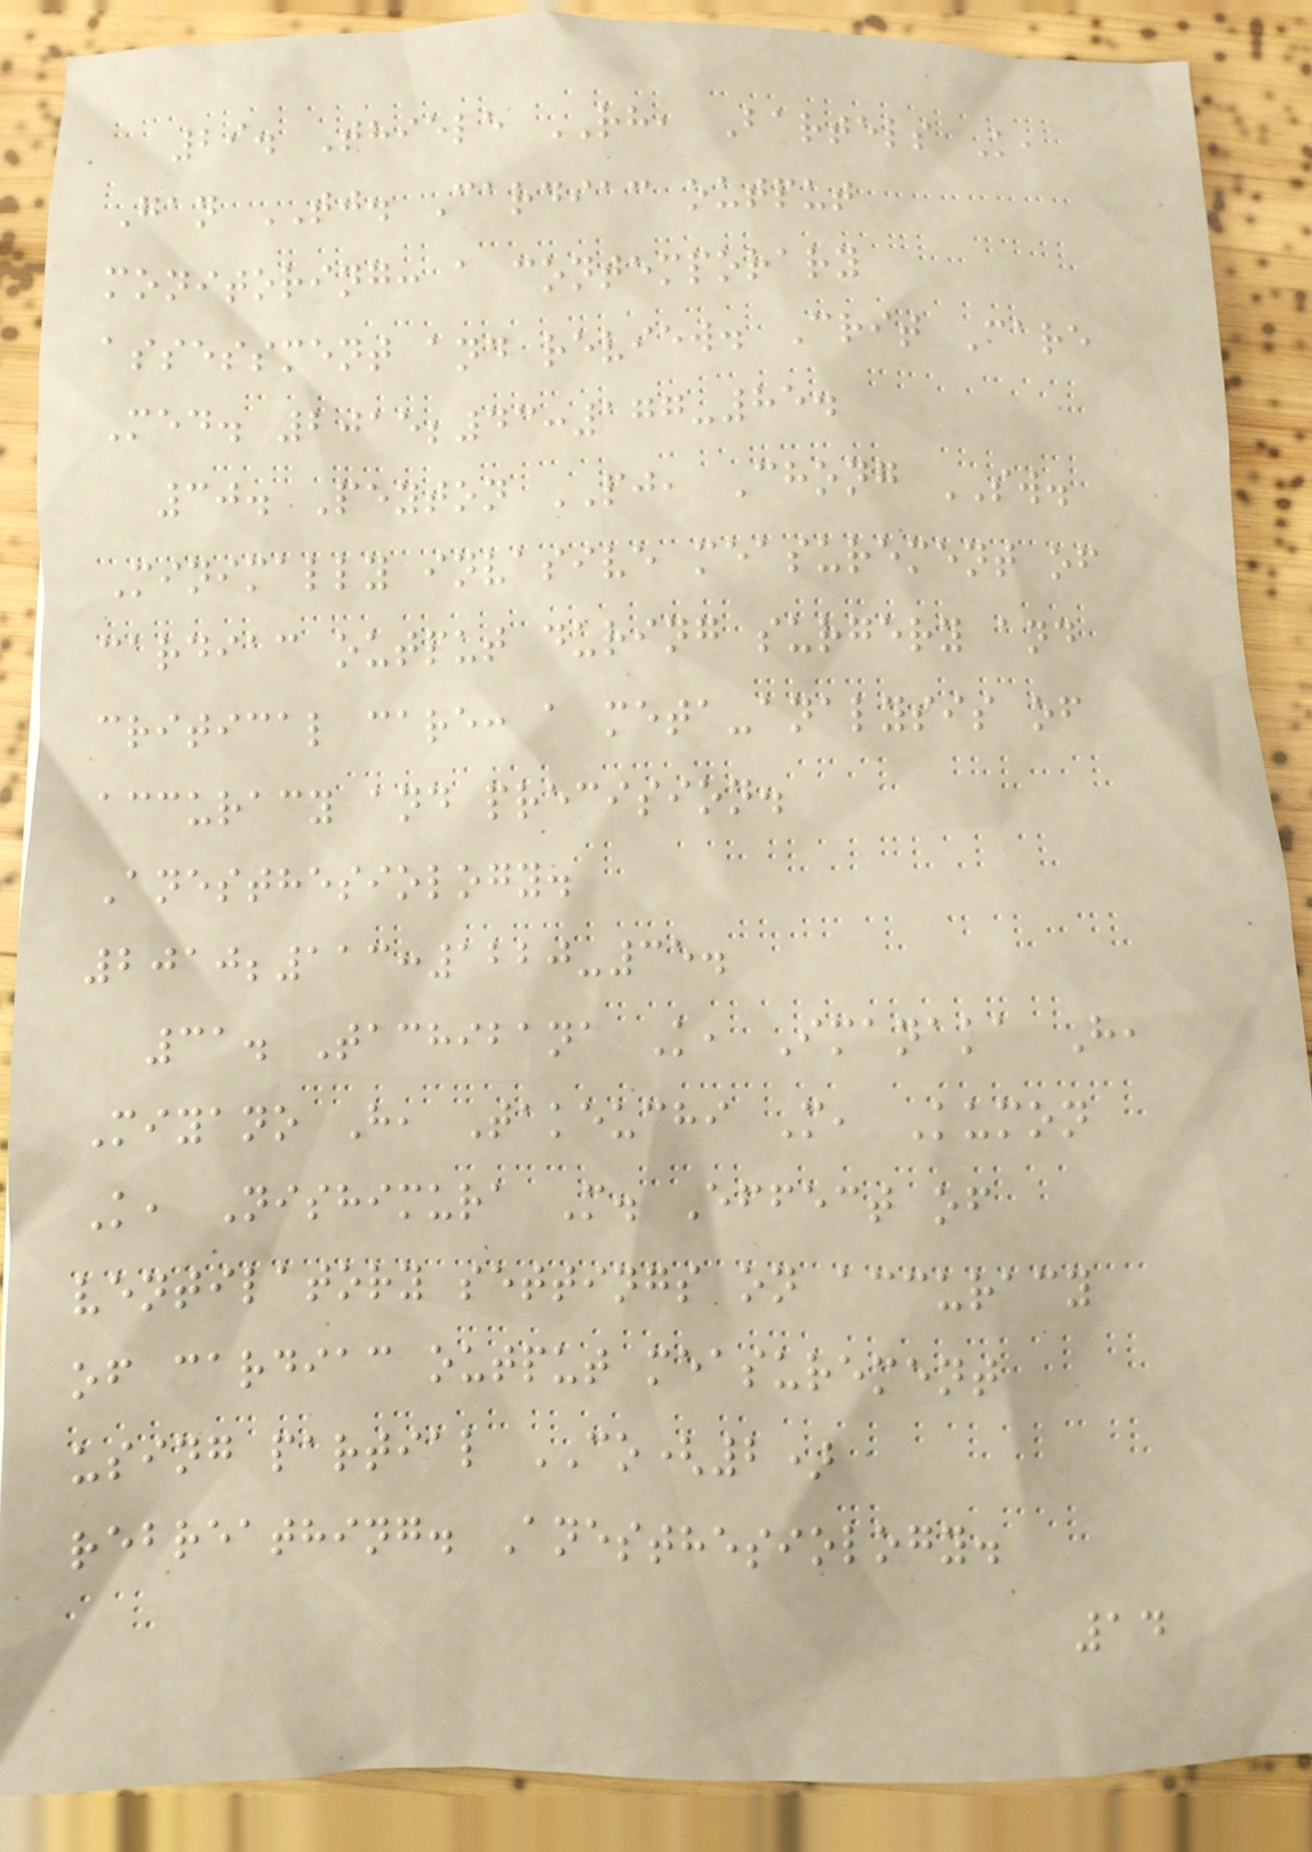29. Thiele RH, Bartels K,
Gan TJ. Cardiac output
monitoring: a contemporary
assessment and review. Crit Care
Med. 2015;43:177-85.
30. Peyton PJ, Chong SW.
Minimally invasive measurement of
cardiac output during surgery and
critical care: a meta-analysis of
accuracy and precision.
Anesthesiology.
2010;113:1220-35.
31. Tachibana K, Imanaka H,
Miyano H, Takeuchi M, Kumon
K, Nishimura M. Effect of
ventilatory settings on accuracy
of cardiac output measurement
using partial CO(2)
rebreathing. Anesthesiology.
14
